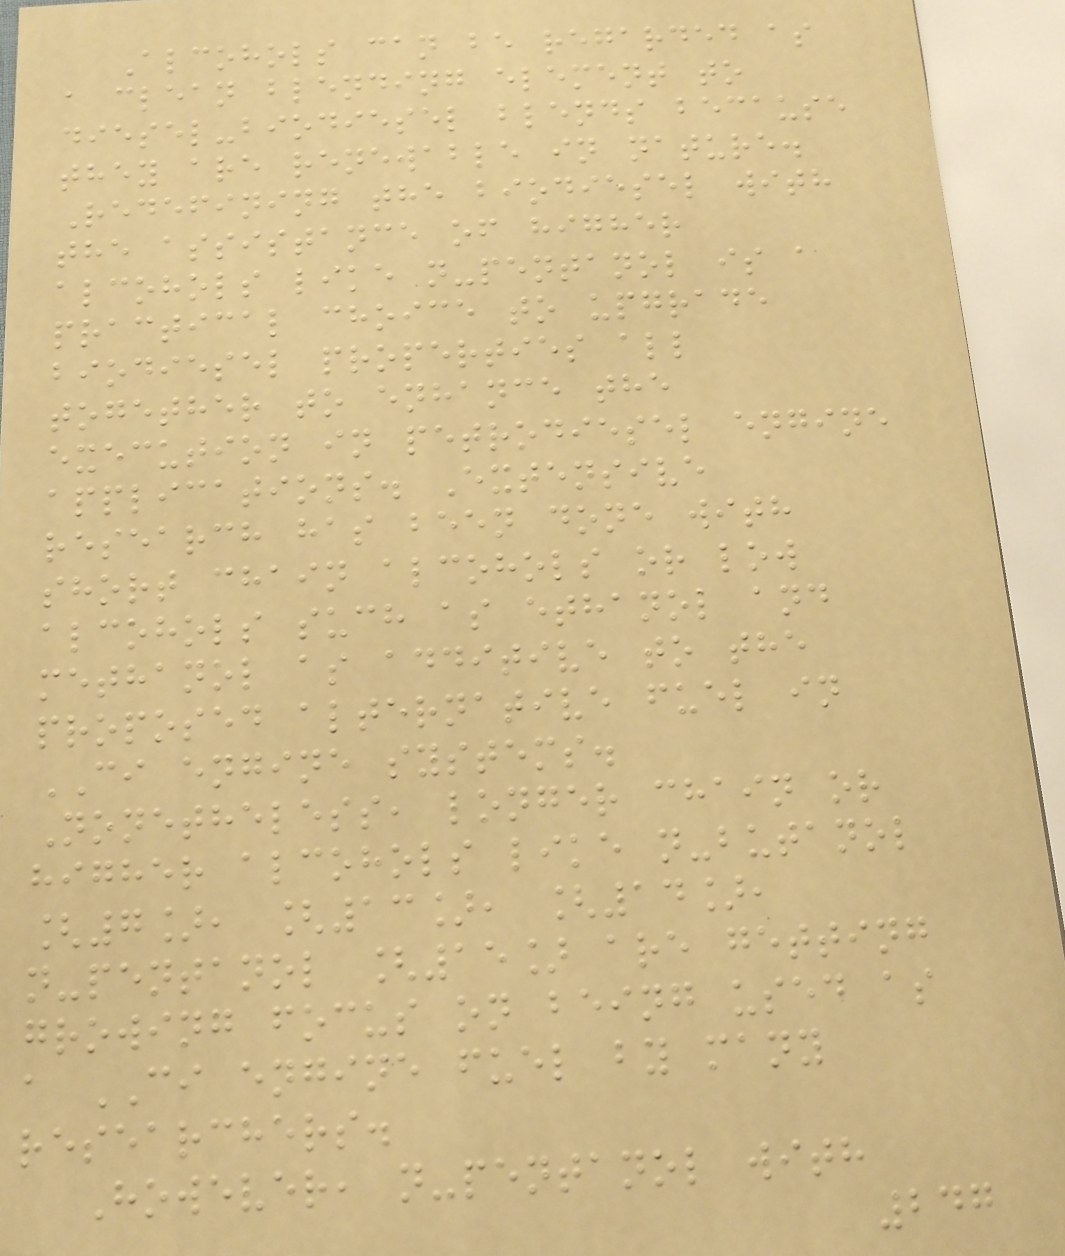Alcohols can be regarded as
a clean blending element to
diesel-biodiesel blends because
they are renewable in nature.
Redefining the biodiesel with
the assistance of higher
alcohols like n-pentanol is a
practical choice to upgrade
biodiesel properties all
together to enhance the
execution in petrodiesel engine
applications. Extensive
research has been done with
short chain alcohols or low
alcohols such as ethanol and
methanol as additive to the
proposed alternative fuel in
CI engine systems.
Nonetheless, longer chain or
higher alcohols like n-butanol
[7], [13], [14],
n-pentanol [15] are getting
growing focus on being used as
a CI engine fuel by many
researchers.
However, n-pentanol with
247
